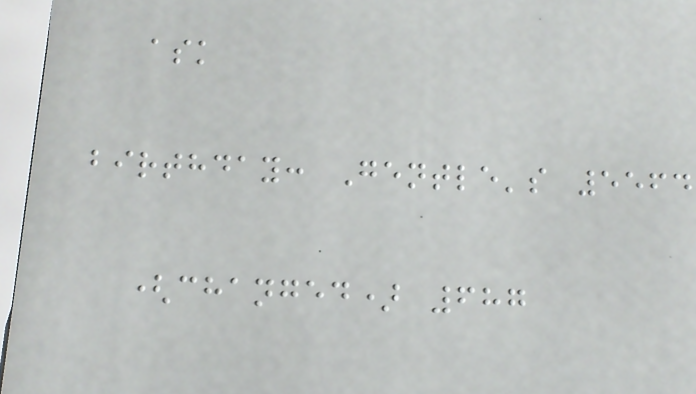ask
birthday: Gentle's 5564
(changed) 687
